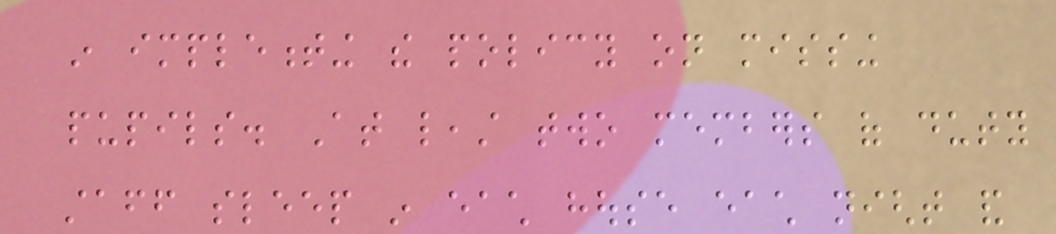in implementing the policy on missing
pupils. At least two members of duty
staff sleep in each house each night and
